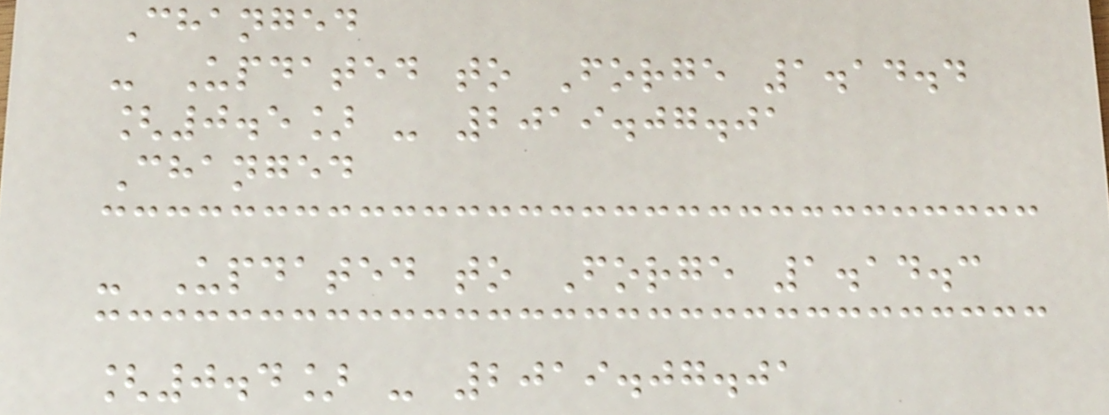Changed
- Updated to Forge 1.14.4
[0.5] - 2019.07.01
Changed
- Updated to Forge 1.14.3
[0.4] - 2019.07.01
